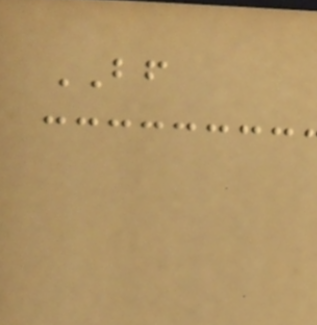BF
